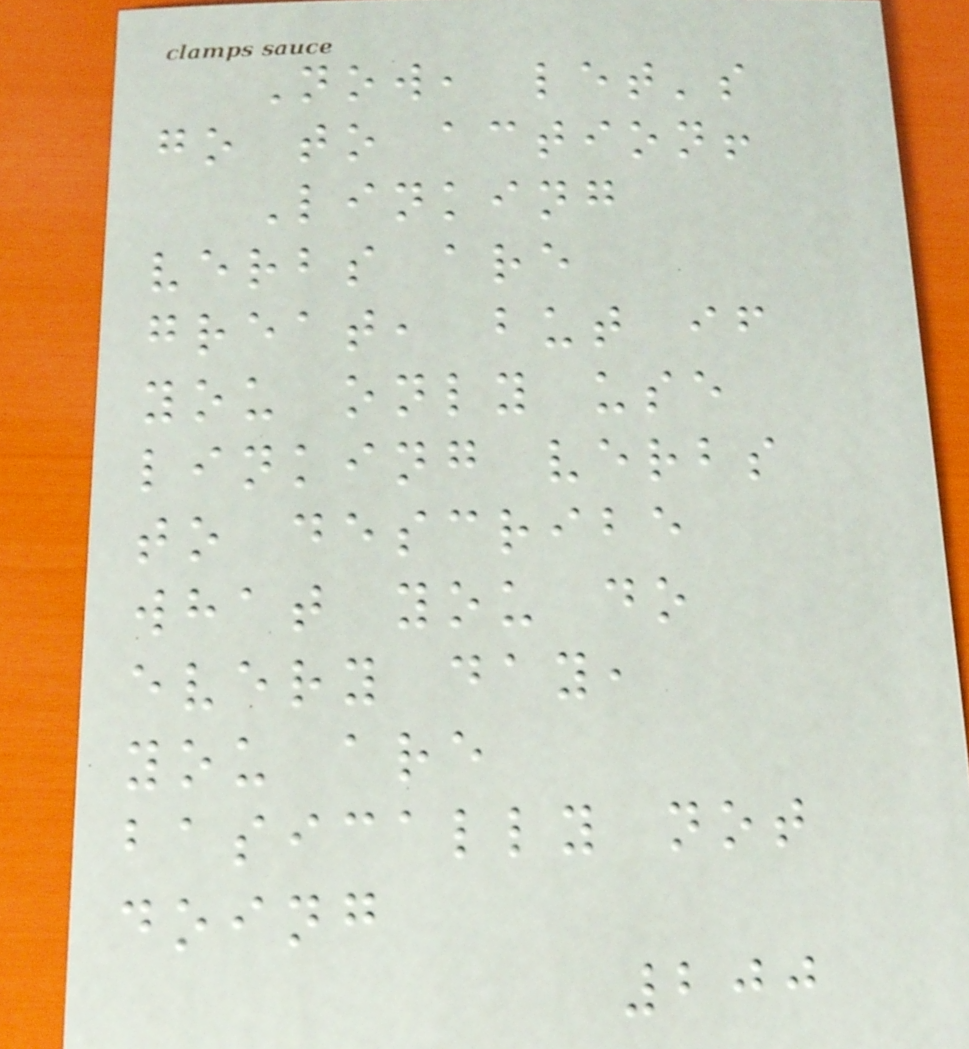Now, let's
go to action!
Linking
verbs are
great, but if
you only use
linking verbs
to describe
what you do
every day,
you are
basically not
doing
200
